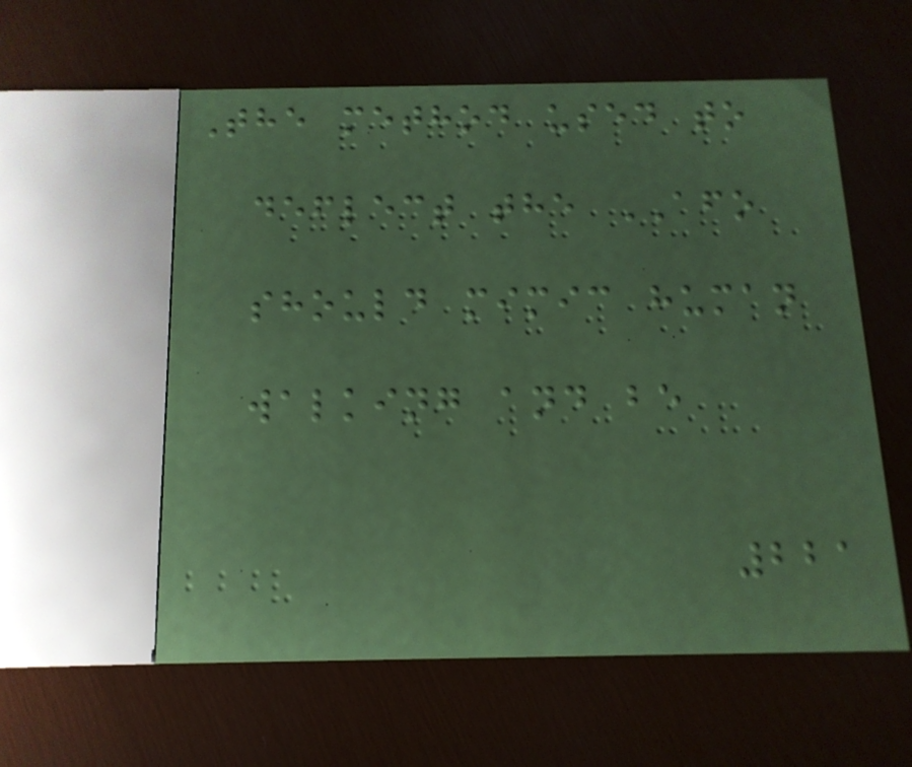The method used to
deflect the AFO
should mimic human
walking and be
221
